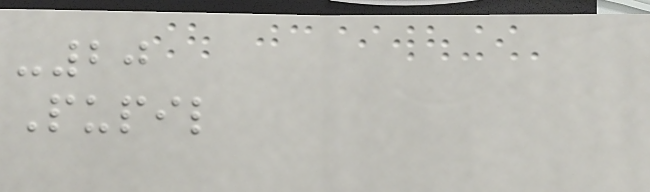-20
Pupil
